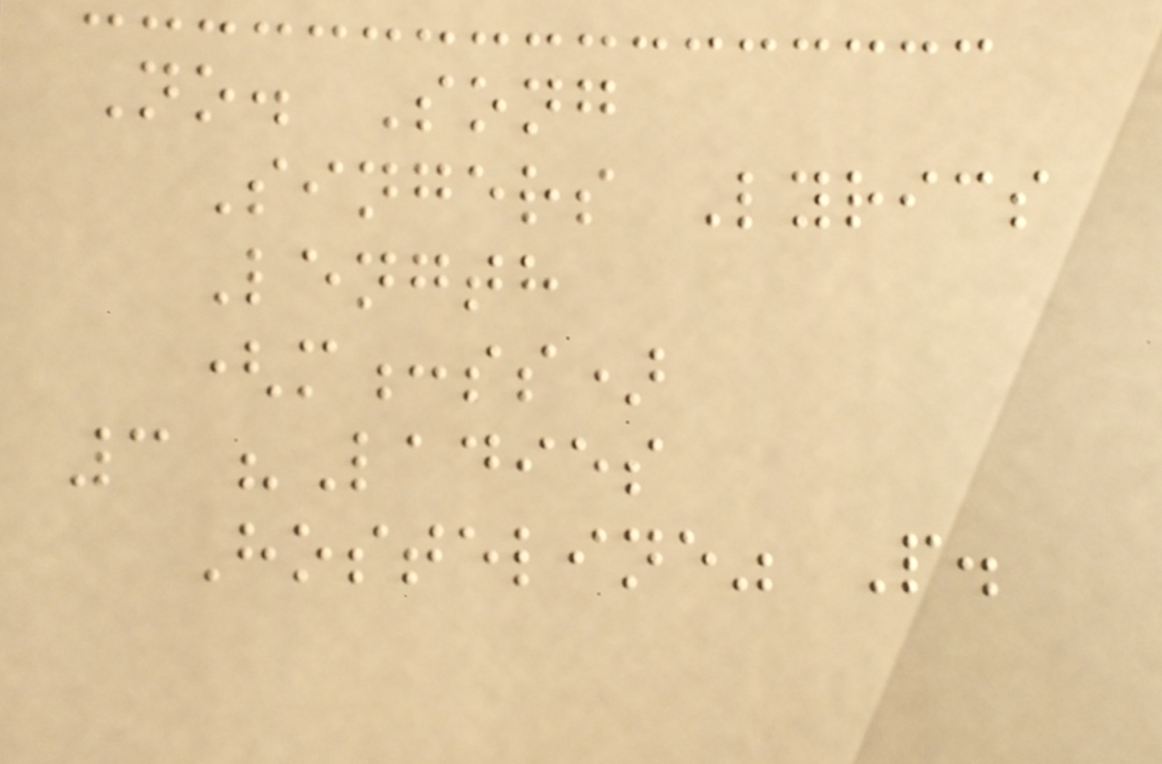No. Song
Singers Lyrics
Length
(m:ss)
3 "Ladies
Hosteline" P.
